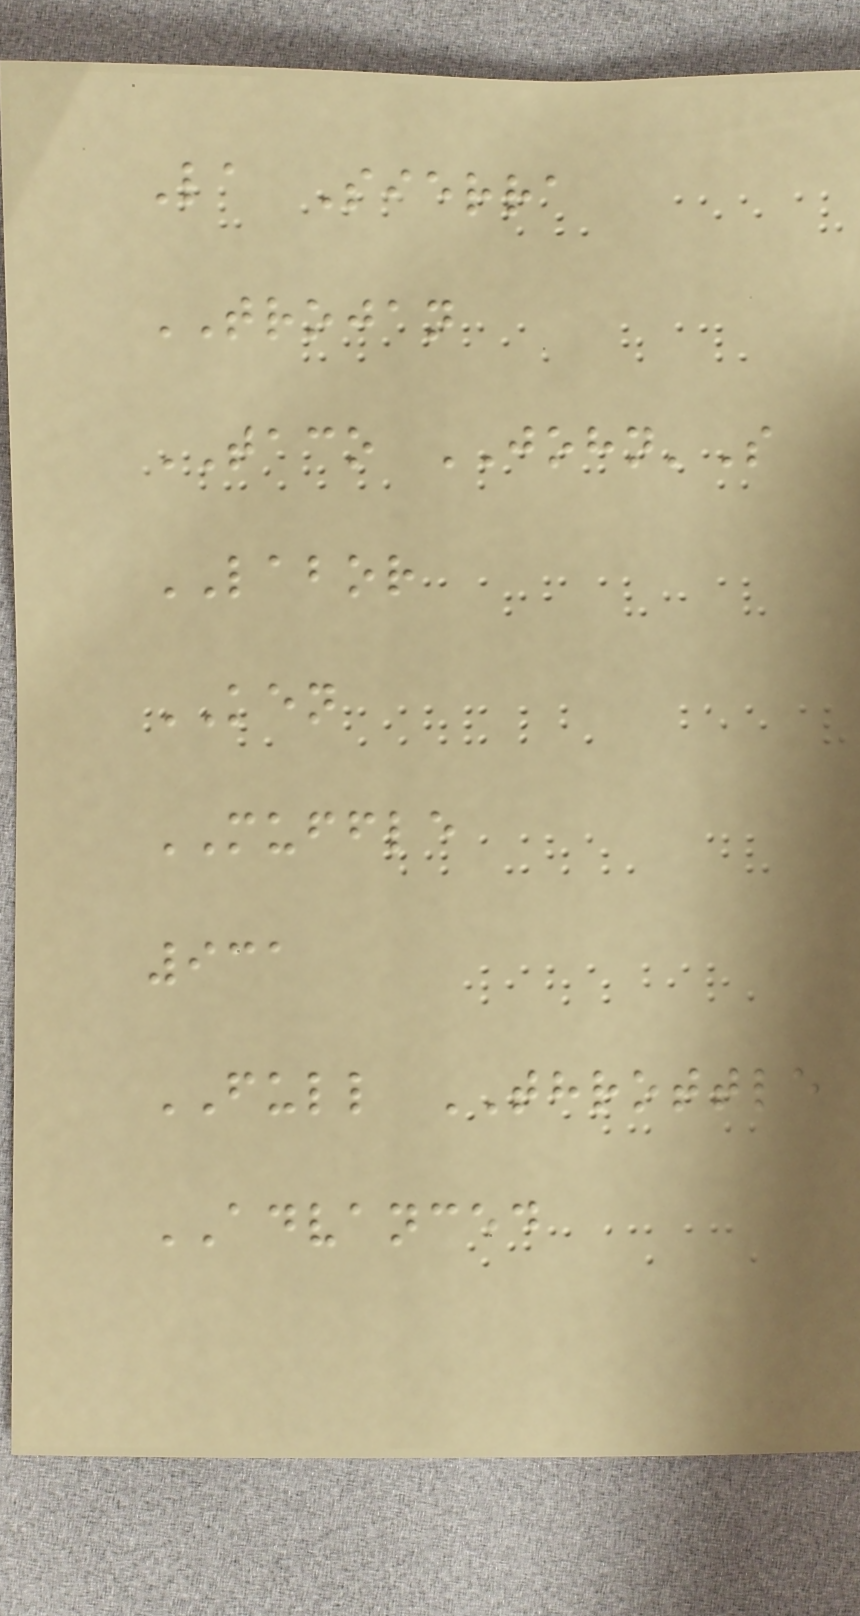La Sierra
TROJAN
TACO JOHN'S
LABOR
KEN
MUFFLE
931
FULL THROTTLE
ADVANCED
